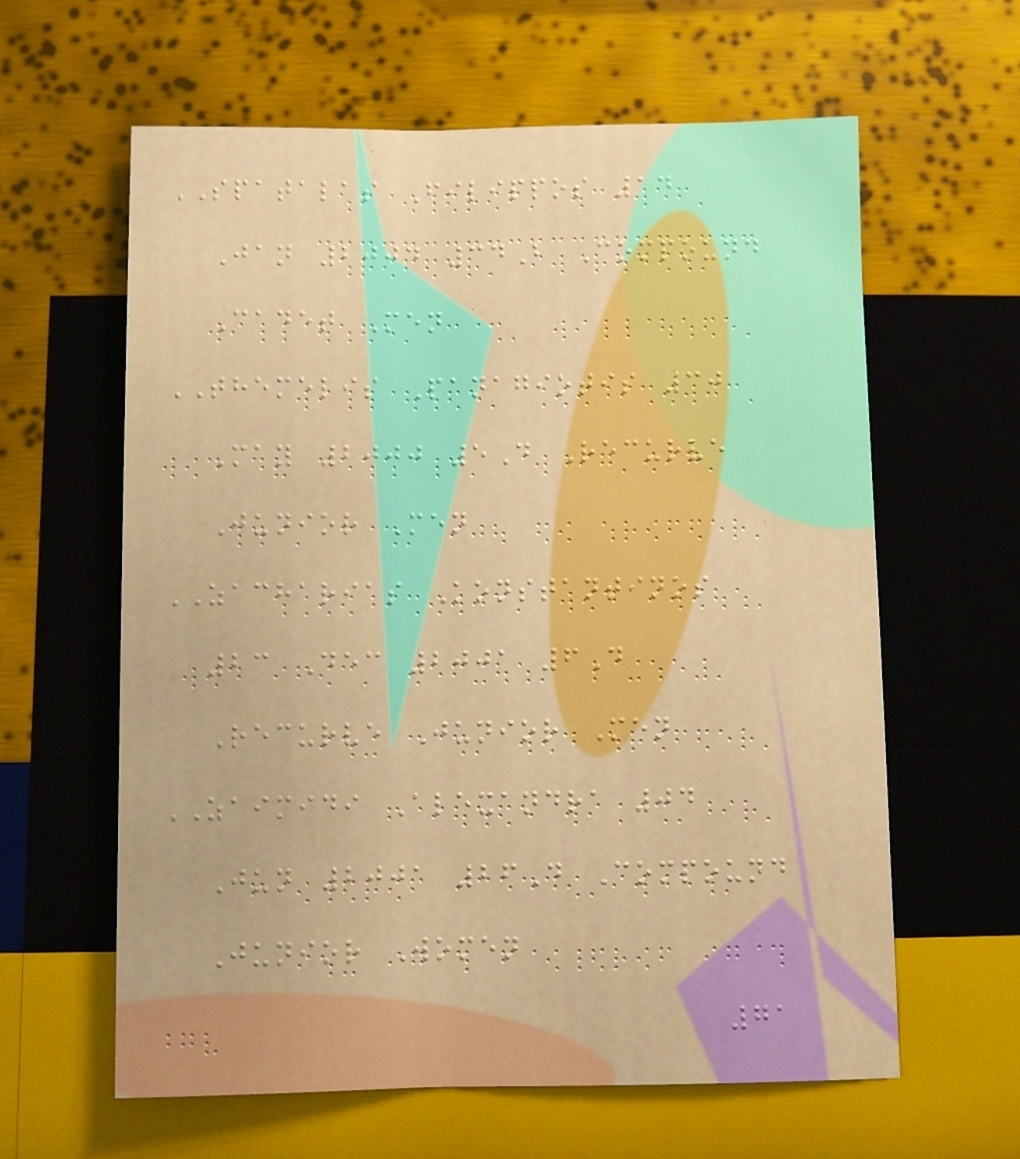SPATALAS Filippos 14
Jan 2004 34B Compound
Cadet Men
THEMELIS Panagiotis 30
May 2000 5D Recurve
Junior Men
ZACHARIAS Konstantinos
23 Dec 2001 6D
Recurve Junior Men
ZAIMIDI Alexandra 04
Jun 2001 26D Compound
Junior Women
71
